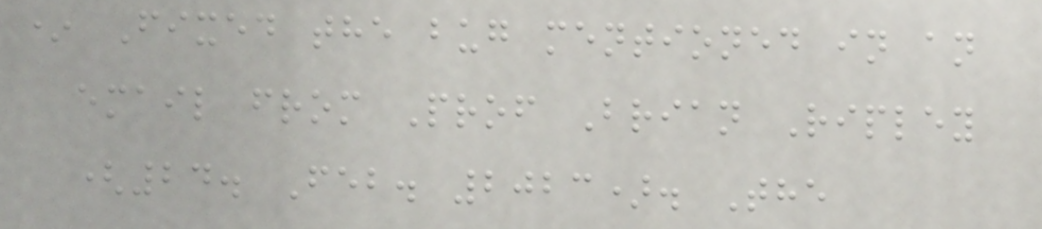* Fixed the bug mentioned in an
email from Prof Brian Ripley
(24. Feb. 2023). The
